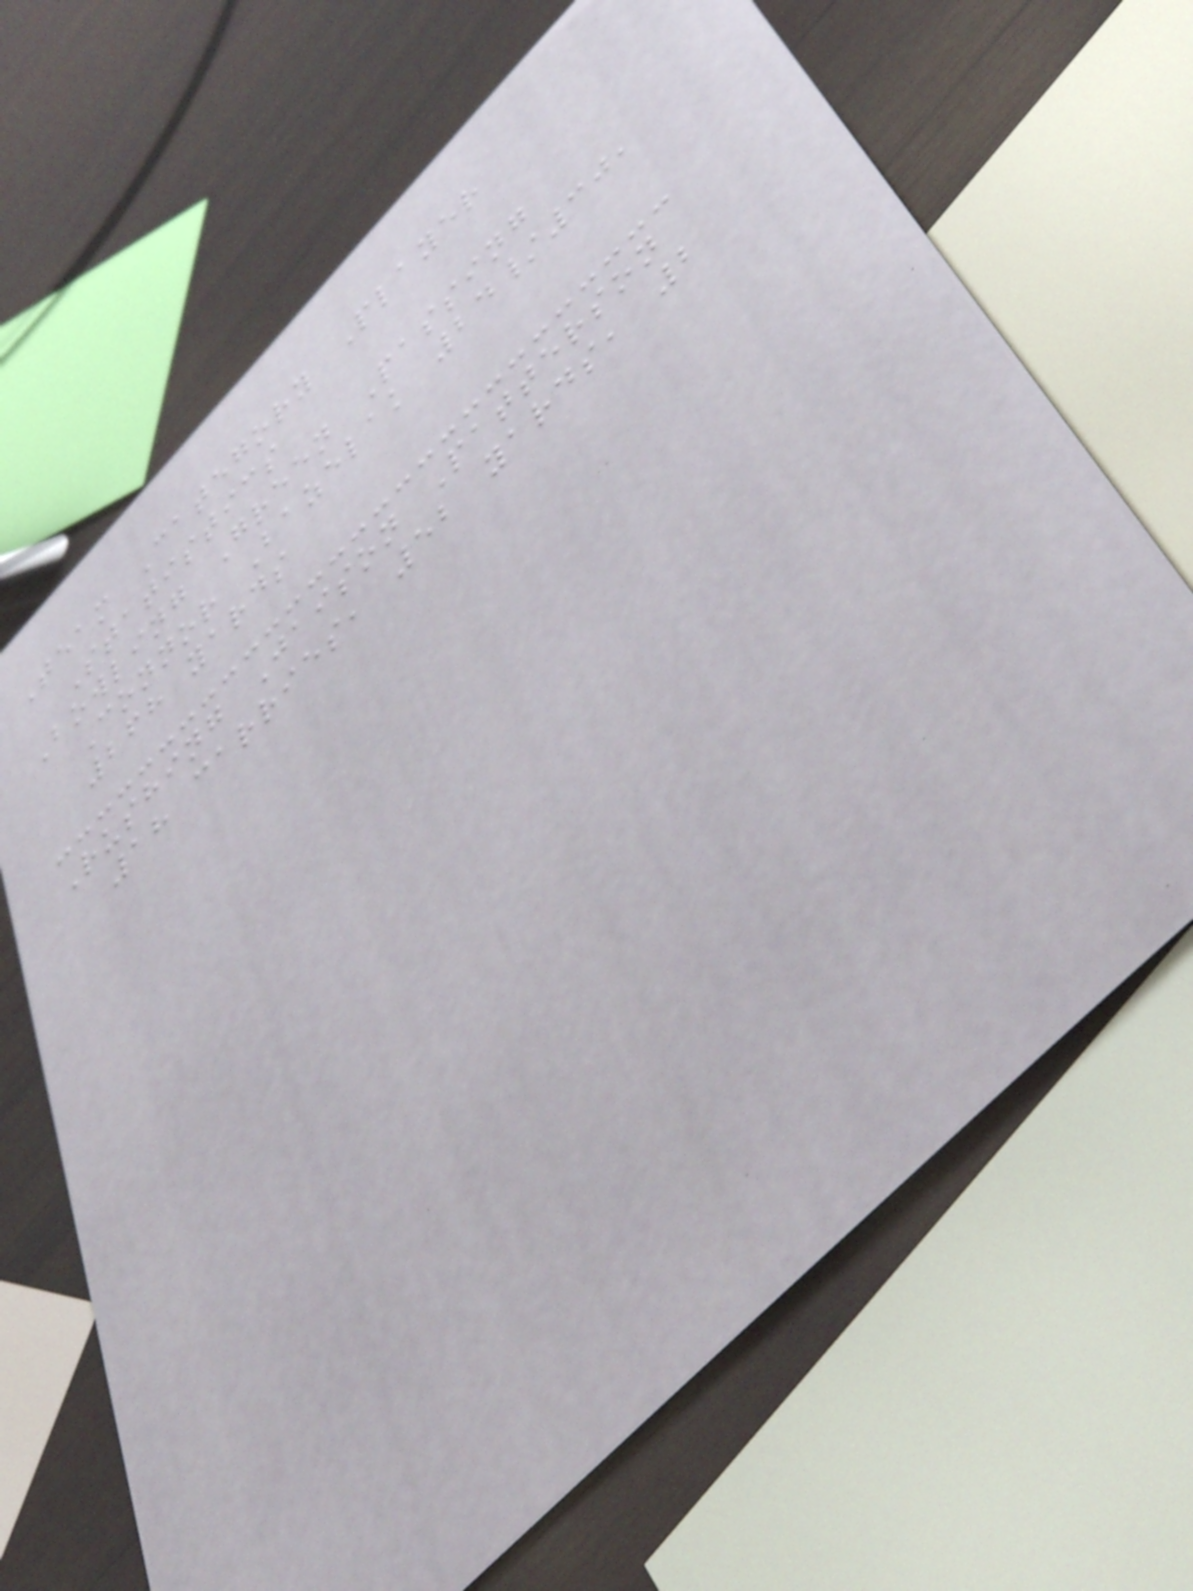Team Category Player
Statistics
Bowling Green Passing
Connor Bazelak 24/30,
268 yards
Rushing Jaison Patterson
18 carries, 52 yards, 2
